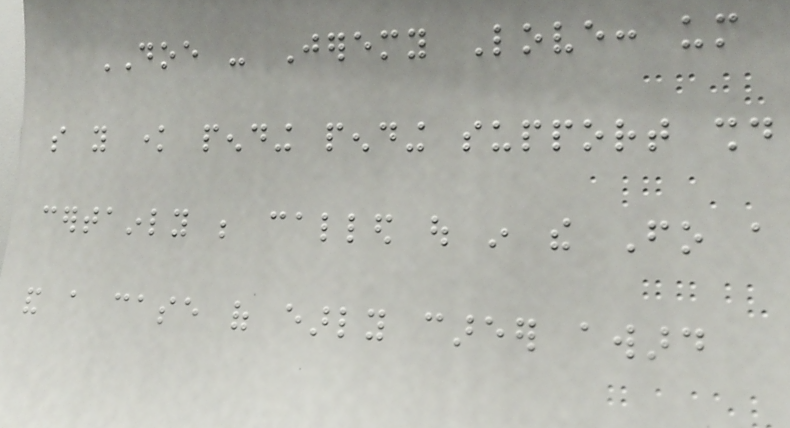DOE - Jeremy Love: um
so you know pending pending support should
certainly be called out in the Fo a
and a case of early career award
